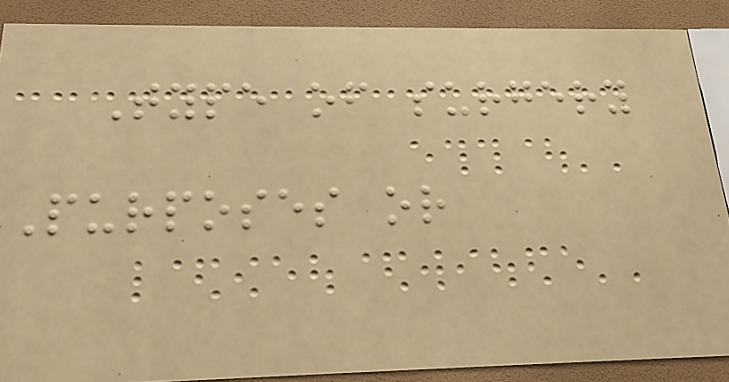Type of surgery
Purposes or
